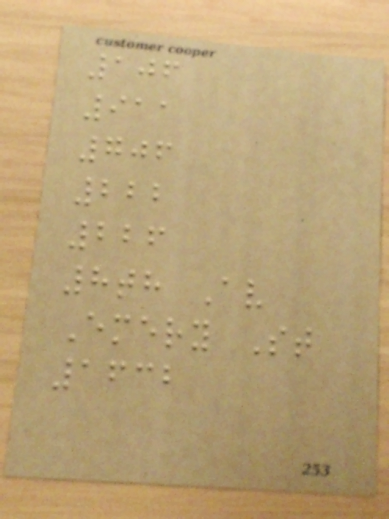106
911
706
222
226
8th Av
Emery St
1632
